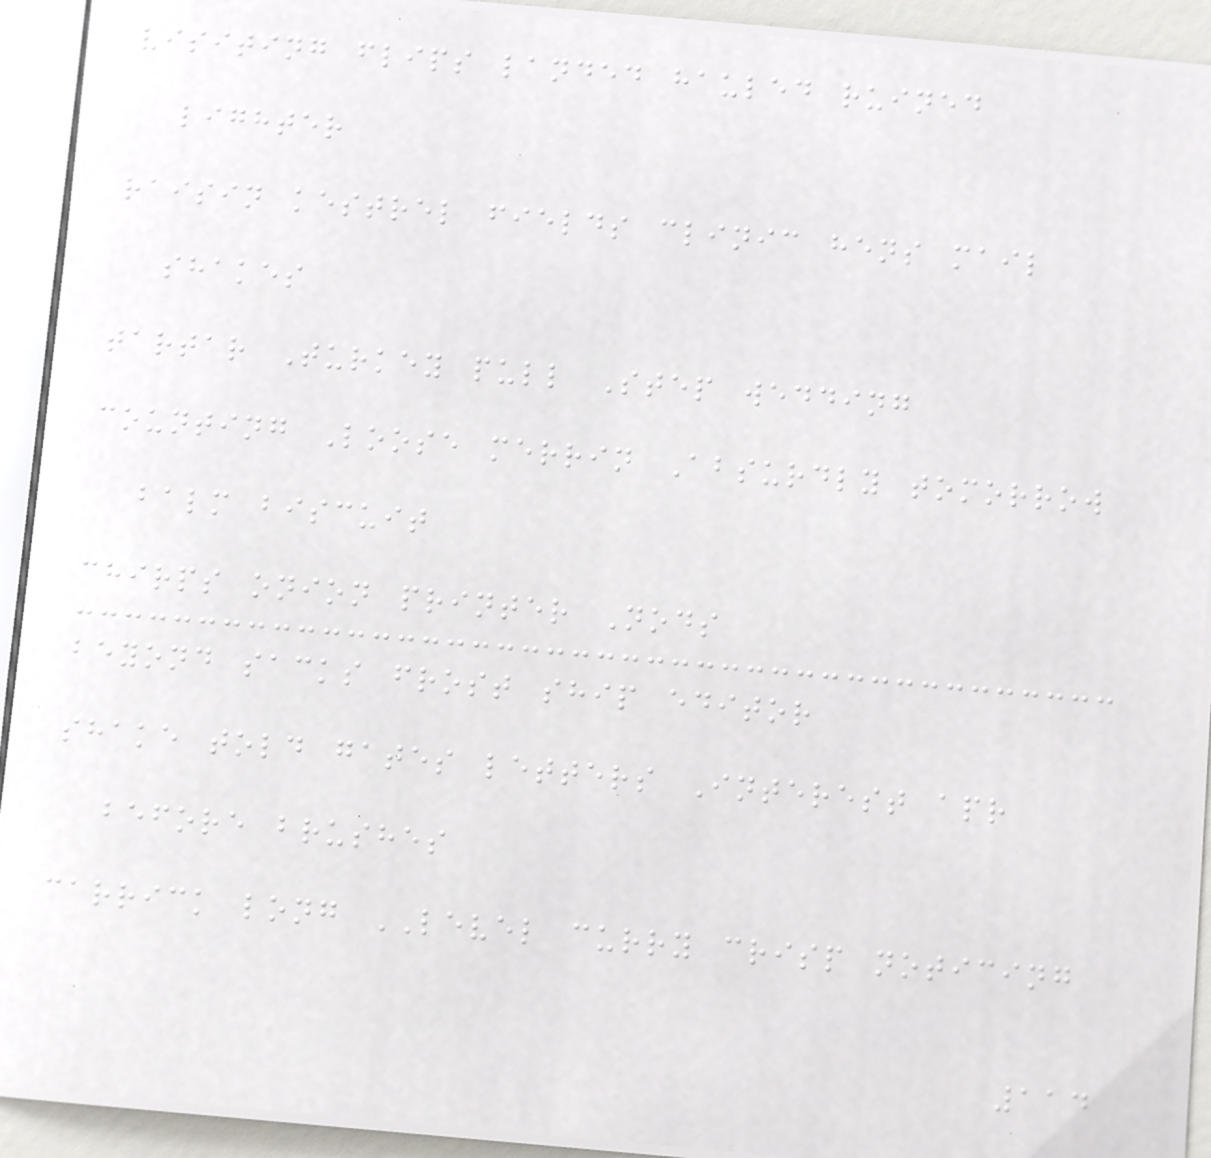visiting flips landed hauled ruined
lighter
raisin kestrel fields clinic hens mail
shakes
tartar Turkey pull Step wedding
counting Loose merrin Absurdly tomorrow
balm biscuit
chirps onion printer Nods
beyond sacks frost ship editor
shake told gates letters Interest apr
before brushes
carrick long LEVEL curry crisp noticing
114
